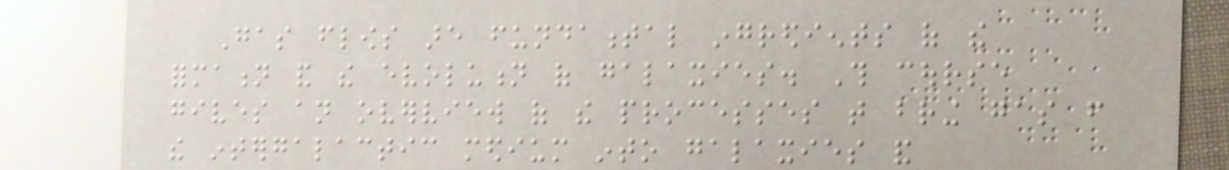Gas flows are fundamental ingredients of the
formation and the evolution of galaxies. This course
gives an overview of the processes that bring gas from
the intergalactic medium into galaxies and
